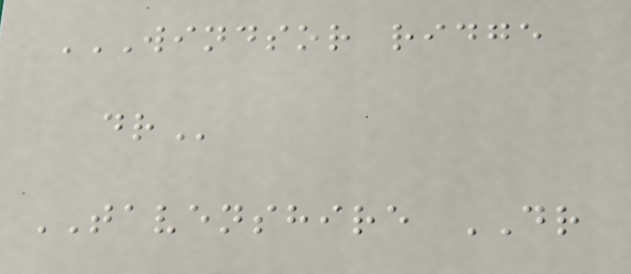WINDSOR RIDGE
DR
TAVENSHIRE DR
